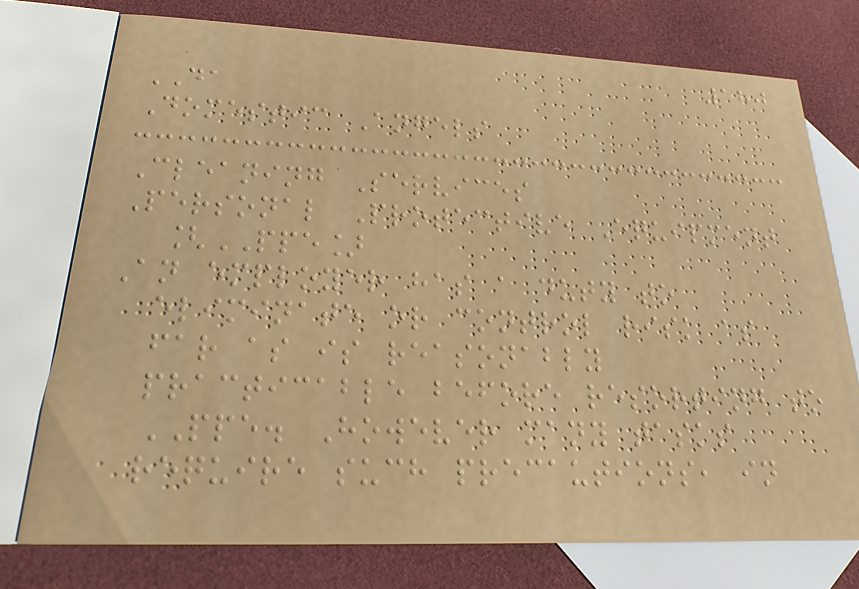180
DA
Domestic Angels
Cleaning Services
Personal Protective Equipment
[PPE]
An employer has a duty to
eliminate or control risk as
far as is reasonably
practicable before resorting to
PPE. However many tasks
require such precautions, in
